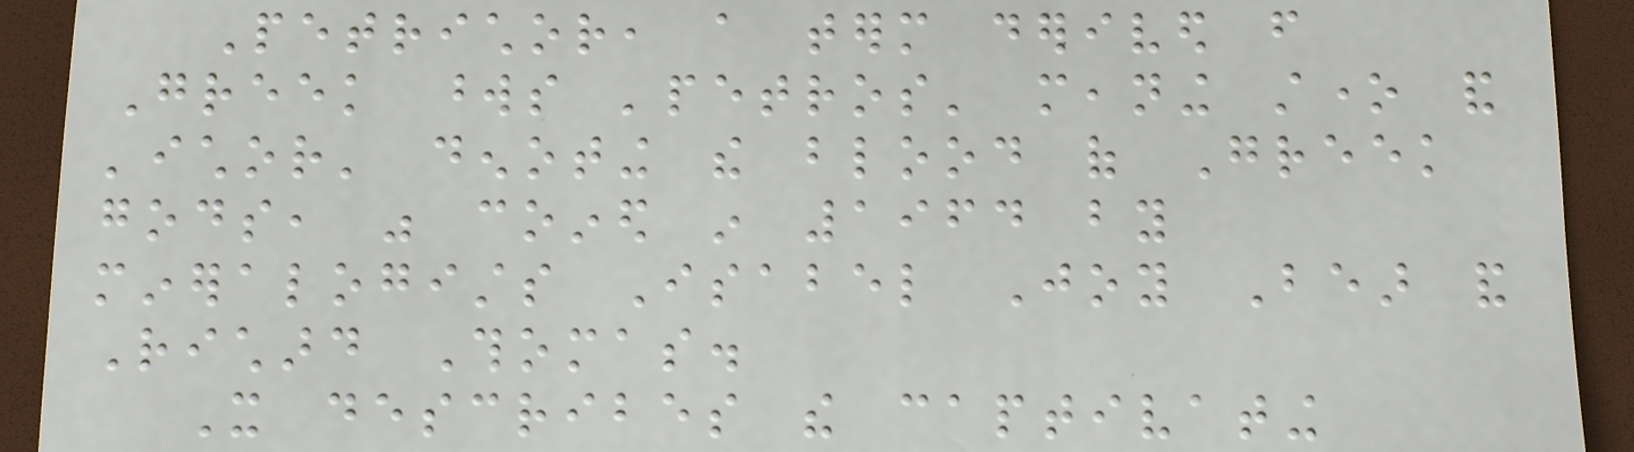Petrichor, a term derived from
Greek words 'petros' meaning stone and
'ichor' denoting the blood of Greek
gods, was coined in 1964 by
mineralogists Isabel Joy Bear and
Richard Thomas.
It describes the captivating
